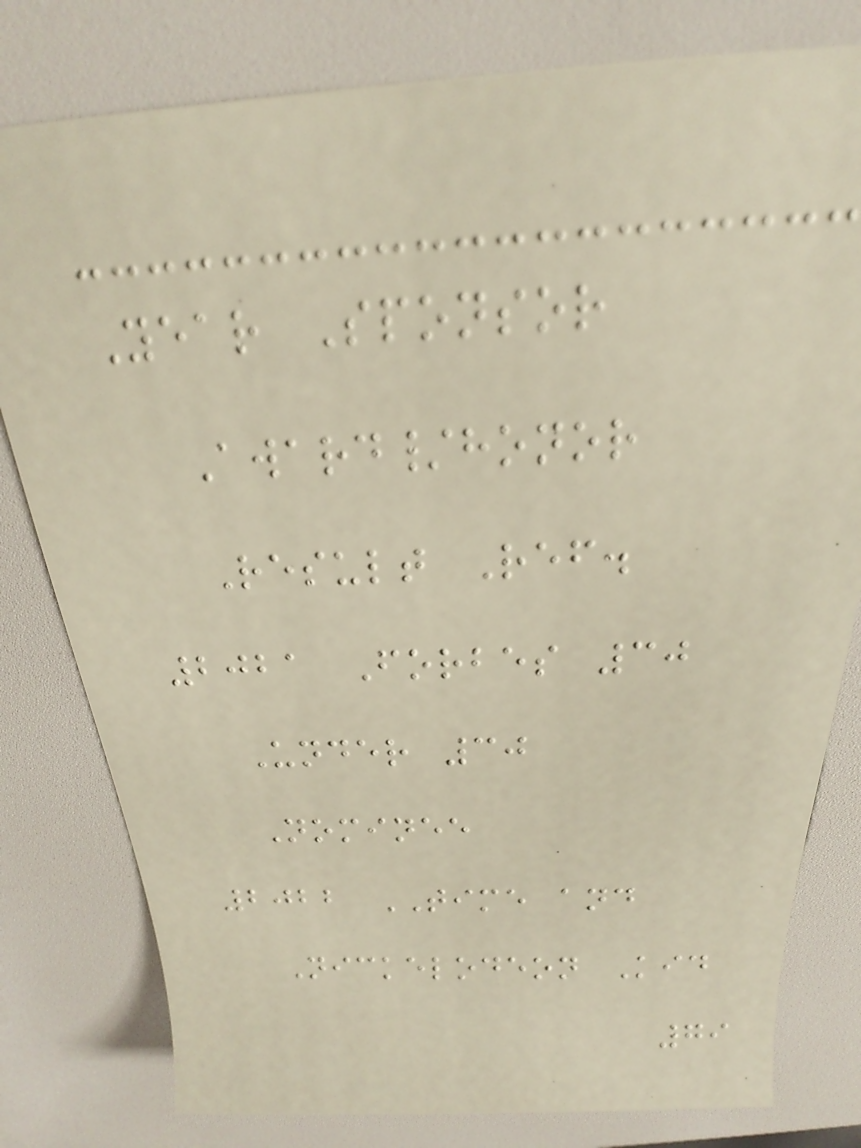Year Sponsor
Award/honor
Result Ref.
2021 Forbes 30
Under 30
Nominee
2022 TIME and
Nickelodeon Kid
79
